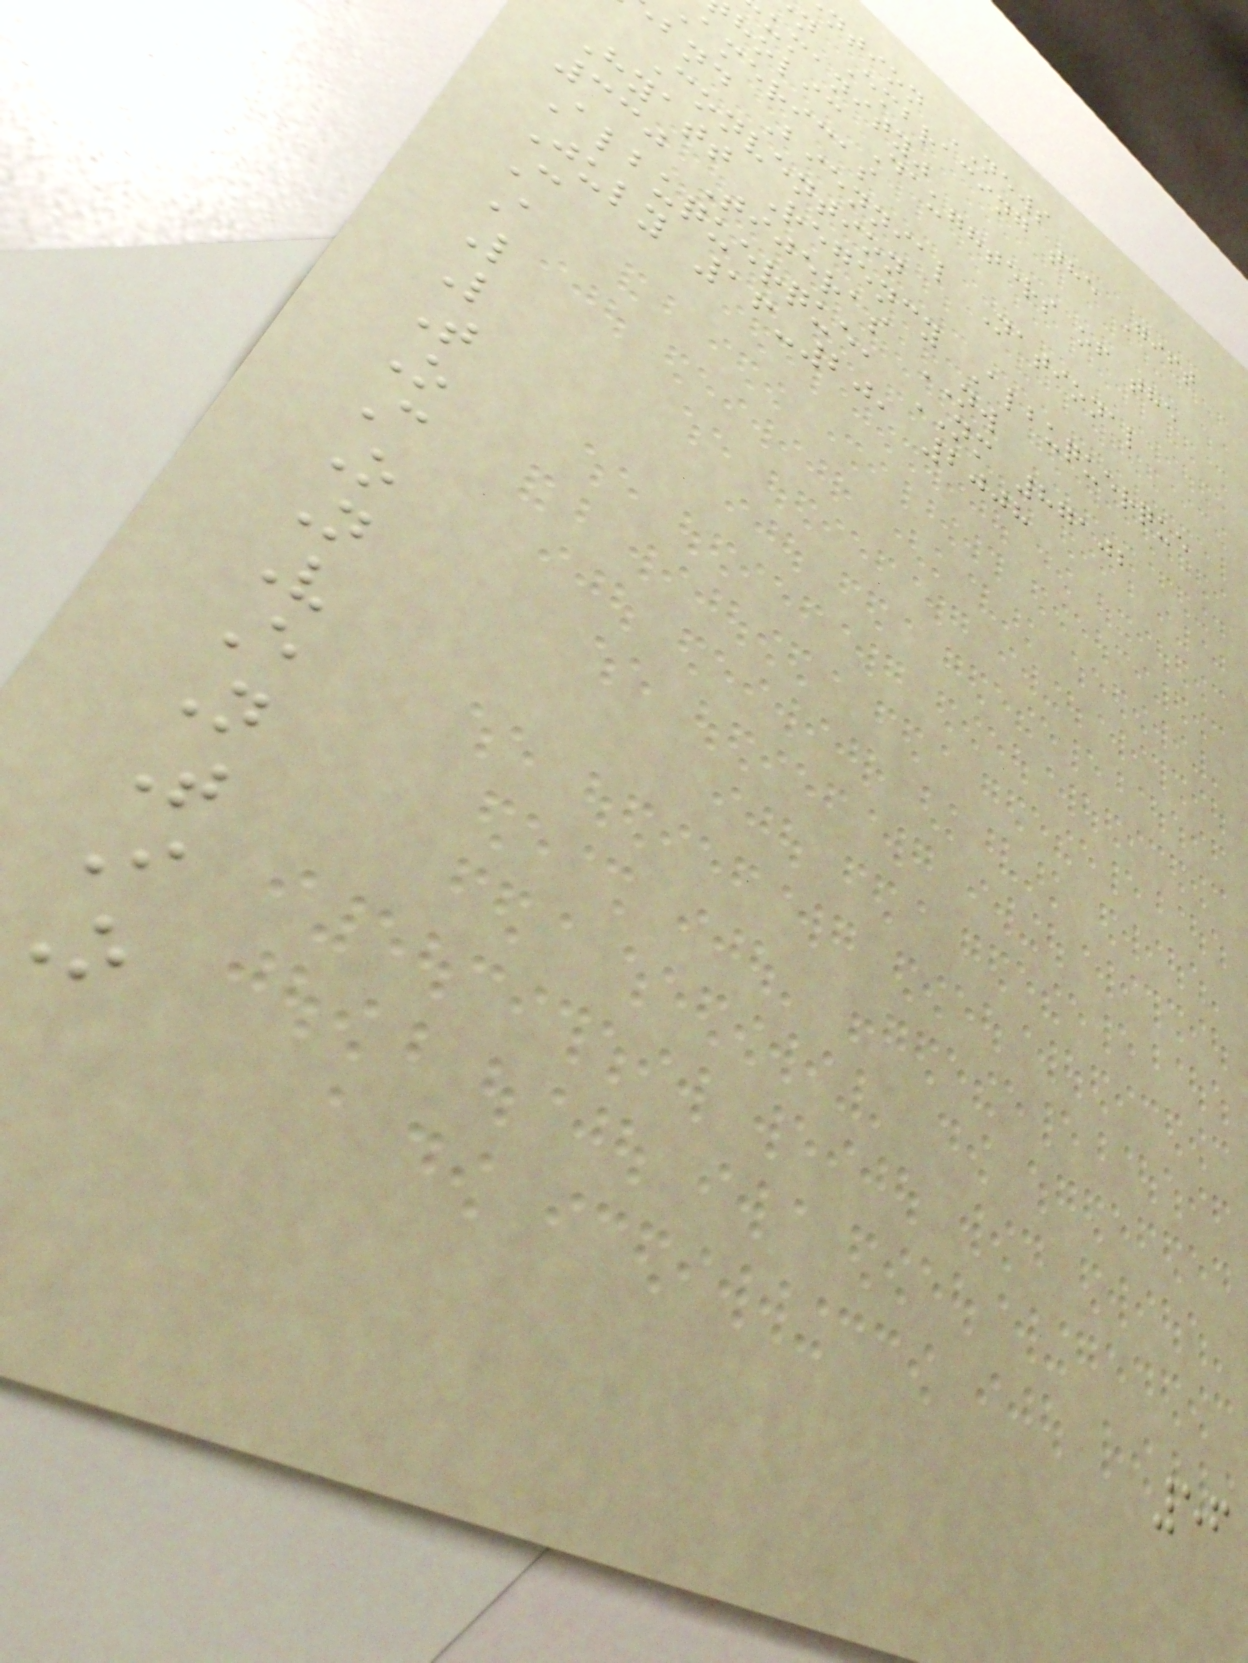ntion NEWS
n Embracing the Gift
umanity"
holic Daughters of the
americas
bnd Biennial National
Convention
Hyatt Regency Albuquerque
330 Tijeras NW
Albuquerque, NM 87102
July 16-20, 2008
C
A
L
L
T
O
C
O
N
V
E
N
T
I
O
56
